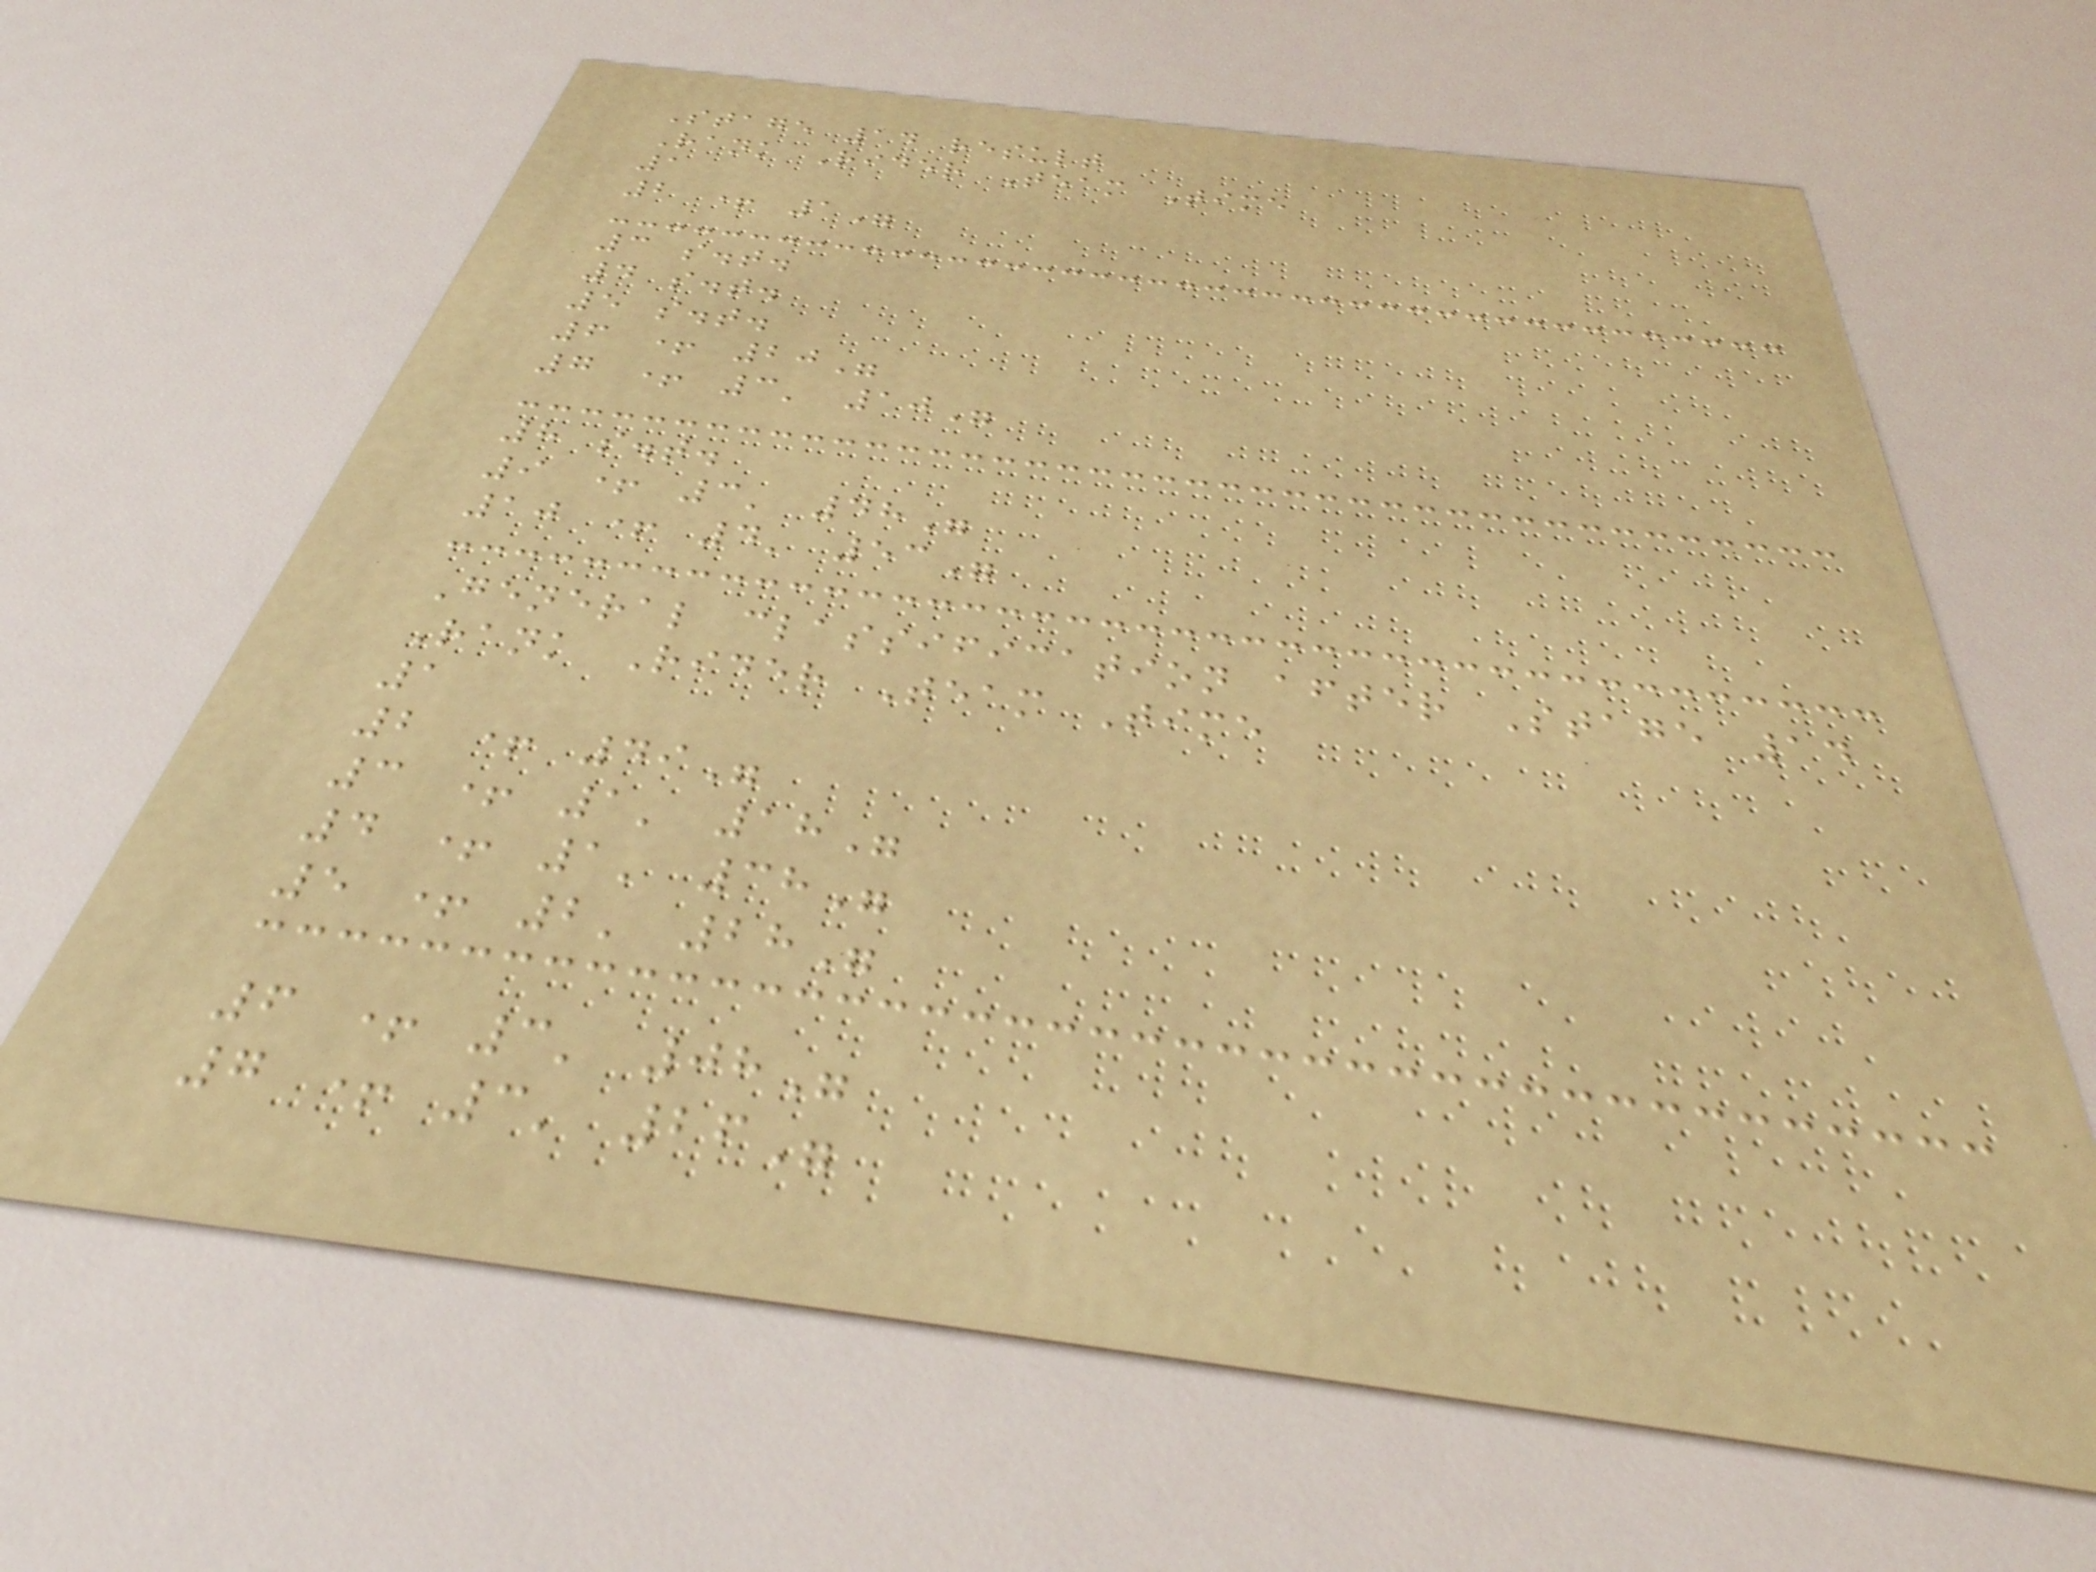Stage 14 result
Rank Rider Team Time
1
2 + 1"
3 s.t.
4 s.t.
5 s.t.
6 + 20"
7 + 3' 10"
8 s.t.
9 + 3' 48"
10 + 4' 53"
General classification after Stage 14
Rank Rider Team Time
1
2 + 49"
3 + 1' 18"
4 + 1' 38"
5 + 2' 28"
6 + 3' 08"
7 + 3' 26"
